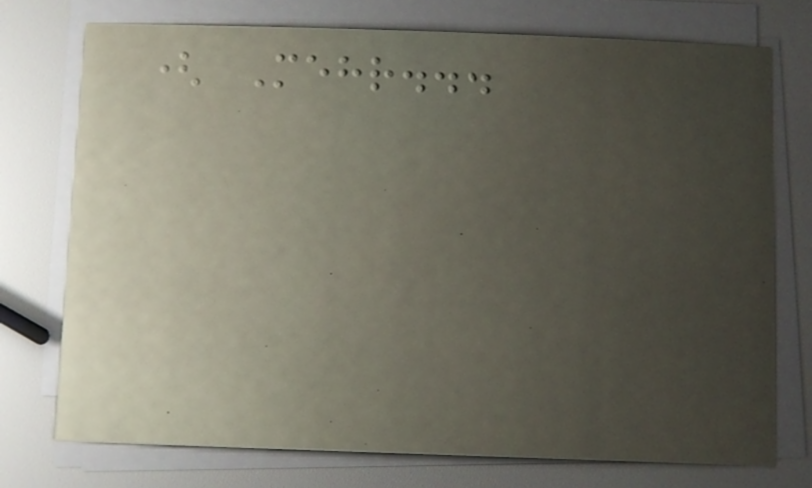( Mehr...
